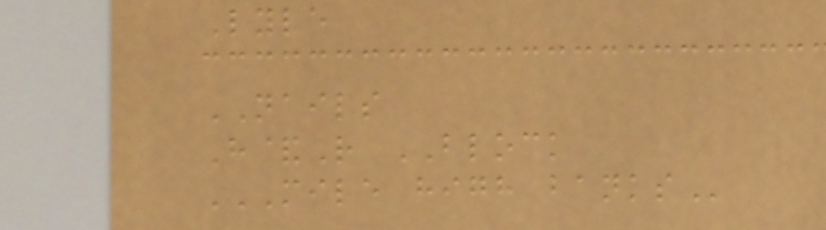Lyle
NAILS
H&R BLOCK
MILE HIGH BANKS
